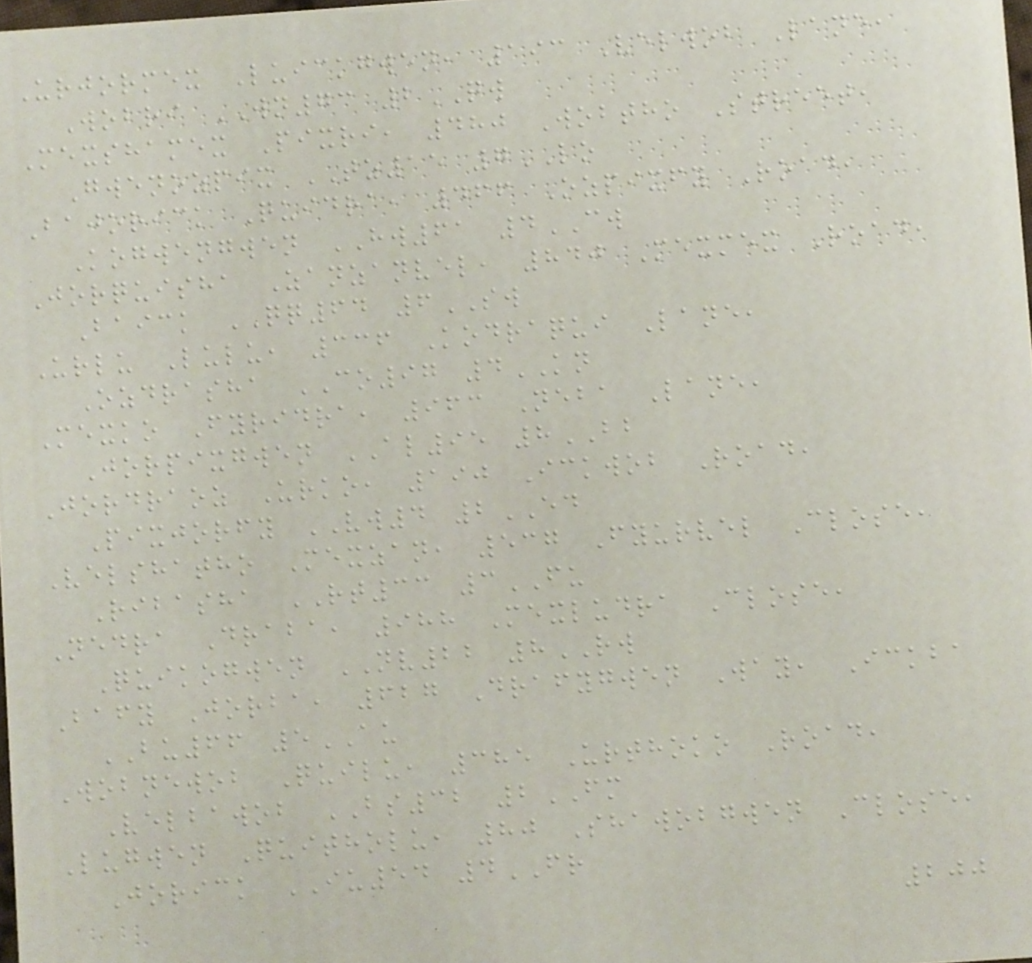Urjormex Luickgwen, 193 Velwob Lane,
Wobri WN73 2QW
Mexshamex Pixri, 480 Wobtho Street,
Gwenozpix TZ15 7LO
Bajorick Quidra, 466 Ozpixfy Road,
Kogwengwen HW61 4CW
Jorquisha Zanzanvel, 840 Mexmex Road,
Baick QQ64 6SW
Urlu Lulu, 336 Kodraqui Lane,
Ozdrasha CO97 4KN
Mexko Fyridra, 963 Neba Lane,
Jorpixgwen AL95 8BB
Jordraoz Urko, 190 Ickwob Road,
Pixjorfy VW4 2ED
Velshatho Mexzan, 537 Fyurvel Close,
Ribasha RT33 3FU
Nedra Draba, 988 Mexludra Close,
Quikogwen NV22 8RW
Bafy Jorba, 627 Drafygwen Way, Ickba
BU66 5AU
Wobnewob Quilu, 385 Urthoko Road,
Velbawob BS32 2FM
Lugwen Quitholu, 80 Shawobgwen Close,
Jorick IU54 4FR
200
